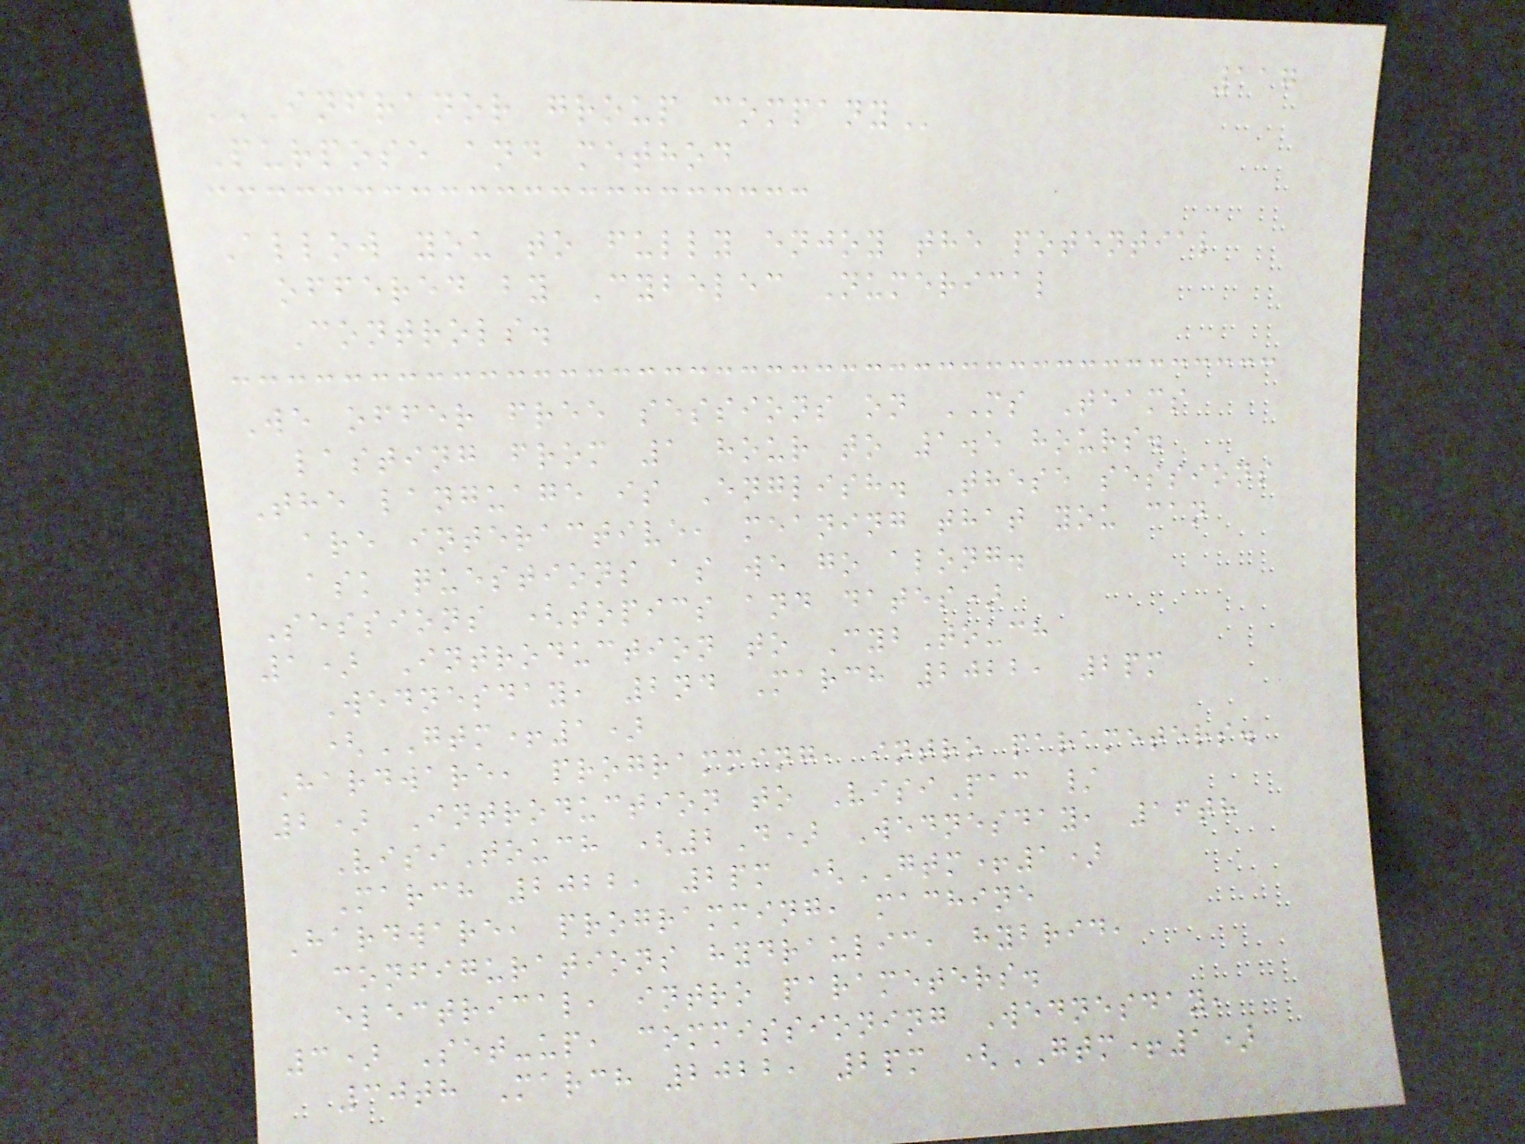117
INFRANOR GROUP COMPANY
Purpose and method
Allow you to fully enjoy the potential
offered by Cybelec Numerical
Controls.
We offer free sessions on MS Teams
lasting from 1 hour to 1.5 hours.
The language is English. These sessions
are interactive, meaning that you can
ask questions as we go along.
Sessions (topics and dates)
1) Introduction to CybTouch
Wednesday, 2nd March 2022, 2pm
(GTM+1)
Hardware, programming, intro parameters.
2) Introduction to VisiPac /
VisiTouch (2D) Wednesday, 16th
March 2022, 2pm (GTM+1)
Hardware, programming, machine
configurations hydraulic, hybrid,
electrical, intro parameters.
3) Set-up, commissioning Wednesday,
30th March 2022, 2pm (GTM+1)
